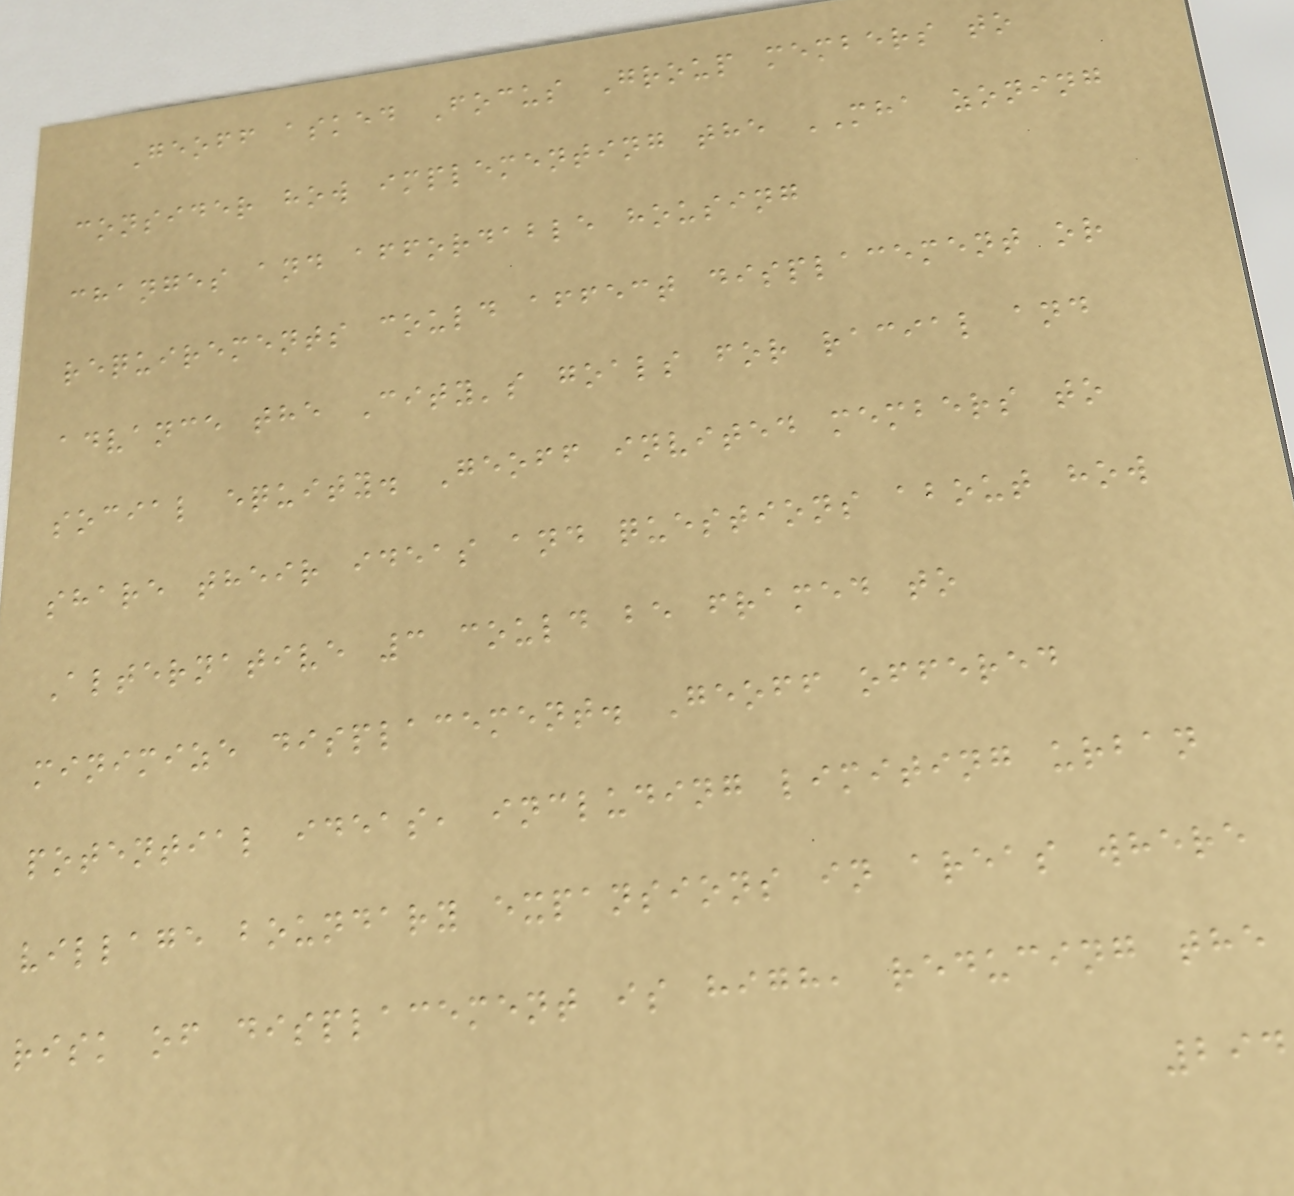Geoff asked Focus Group members to
consider how implementing the MHA zoning
changes and affordable housing
requirements could affect displacement or
advance the City's goals for racial and
social equity. Geoff invited members to
share their ideas and questions about how
Alternative 3 could be framed to
minimize displacement. Geoff offered
potential ideas, including limiting urban
village boundary expansions in areas where
risk of displacement is high, reducing the
294
